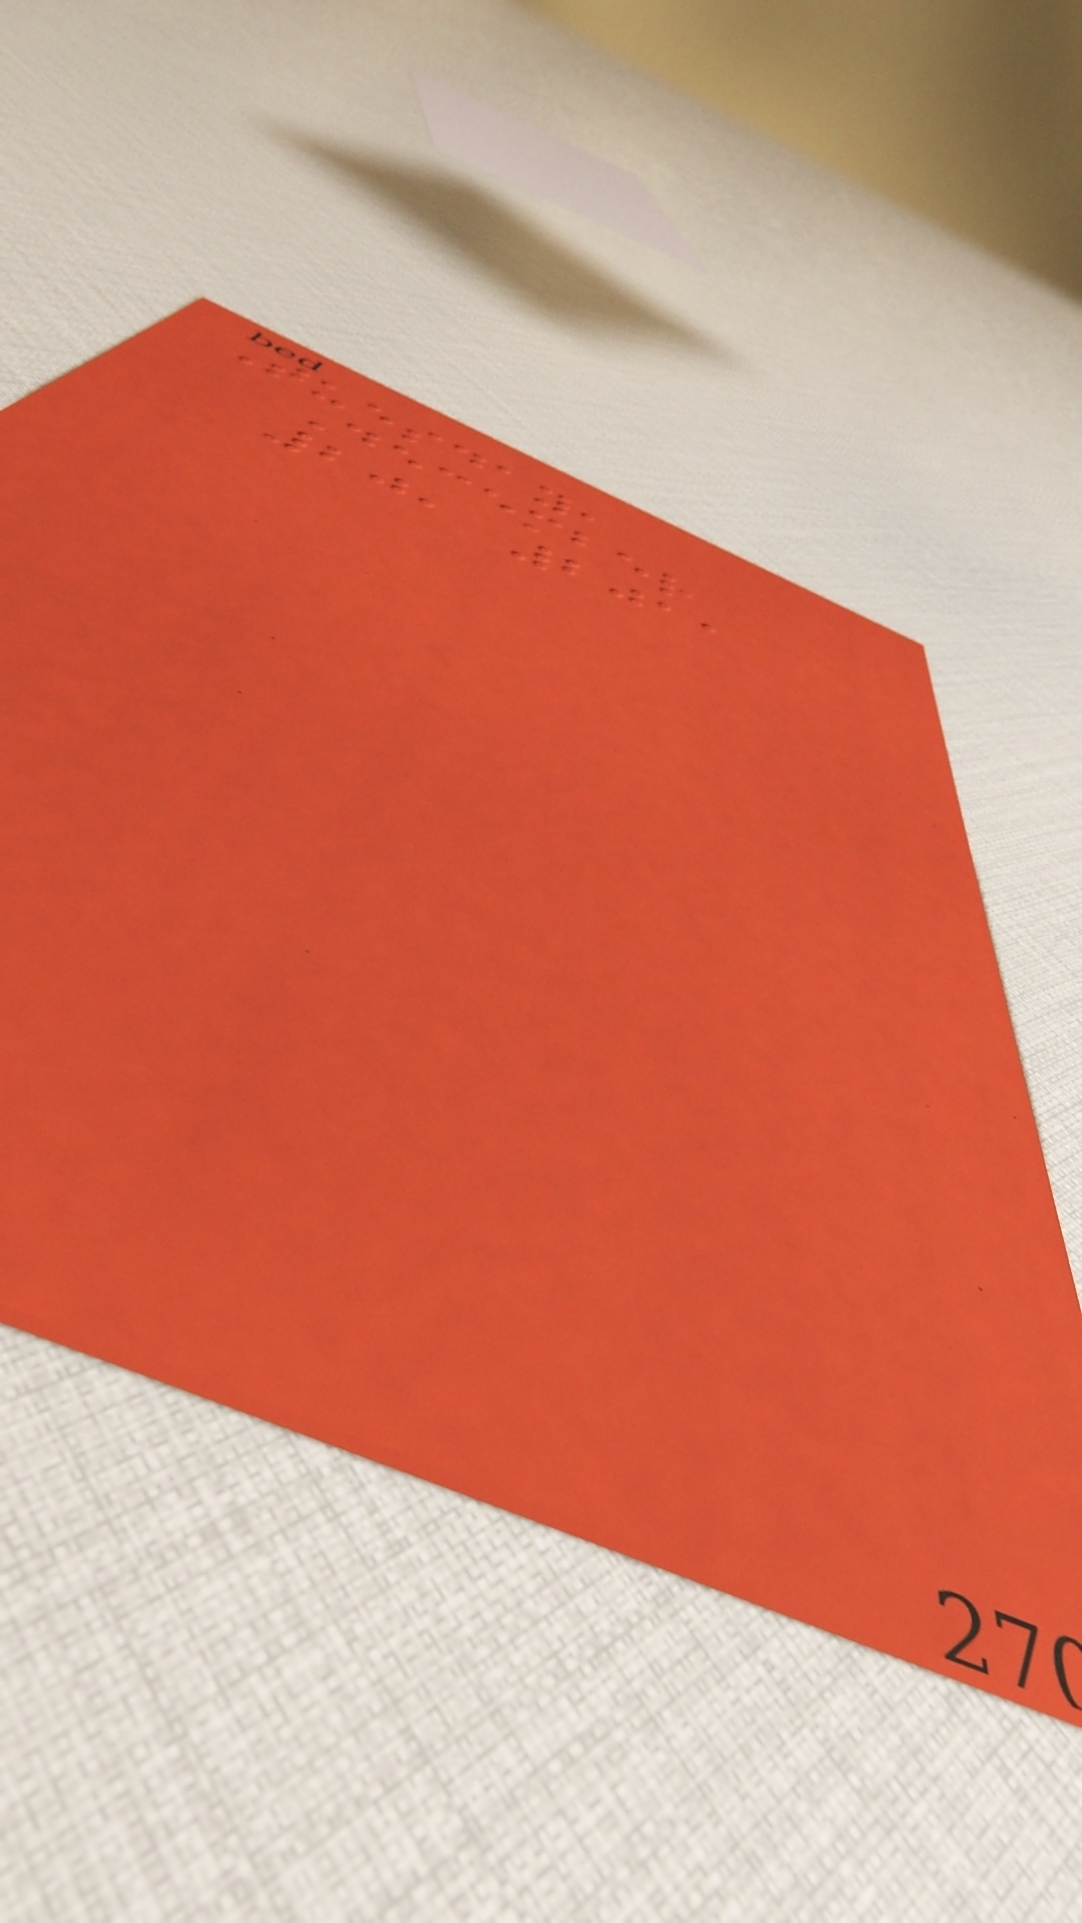Tuesday,
December
20, 2011
